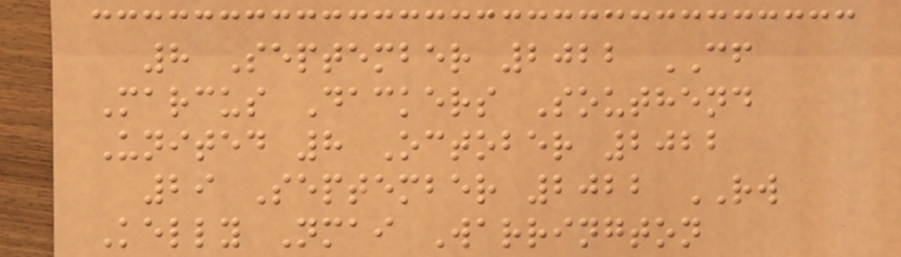8 September 2022 CF
Marcus Dackers Southend
United 8 October 2022
29 September 2022 RW
Kelly Nmai Warrington
